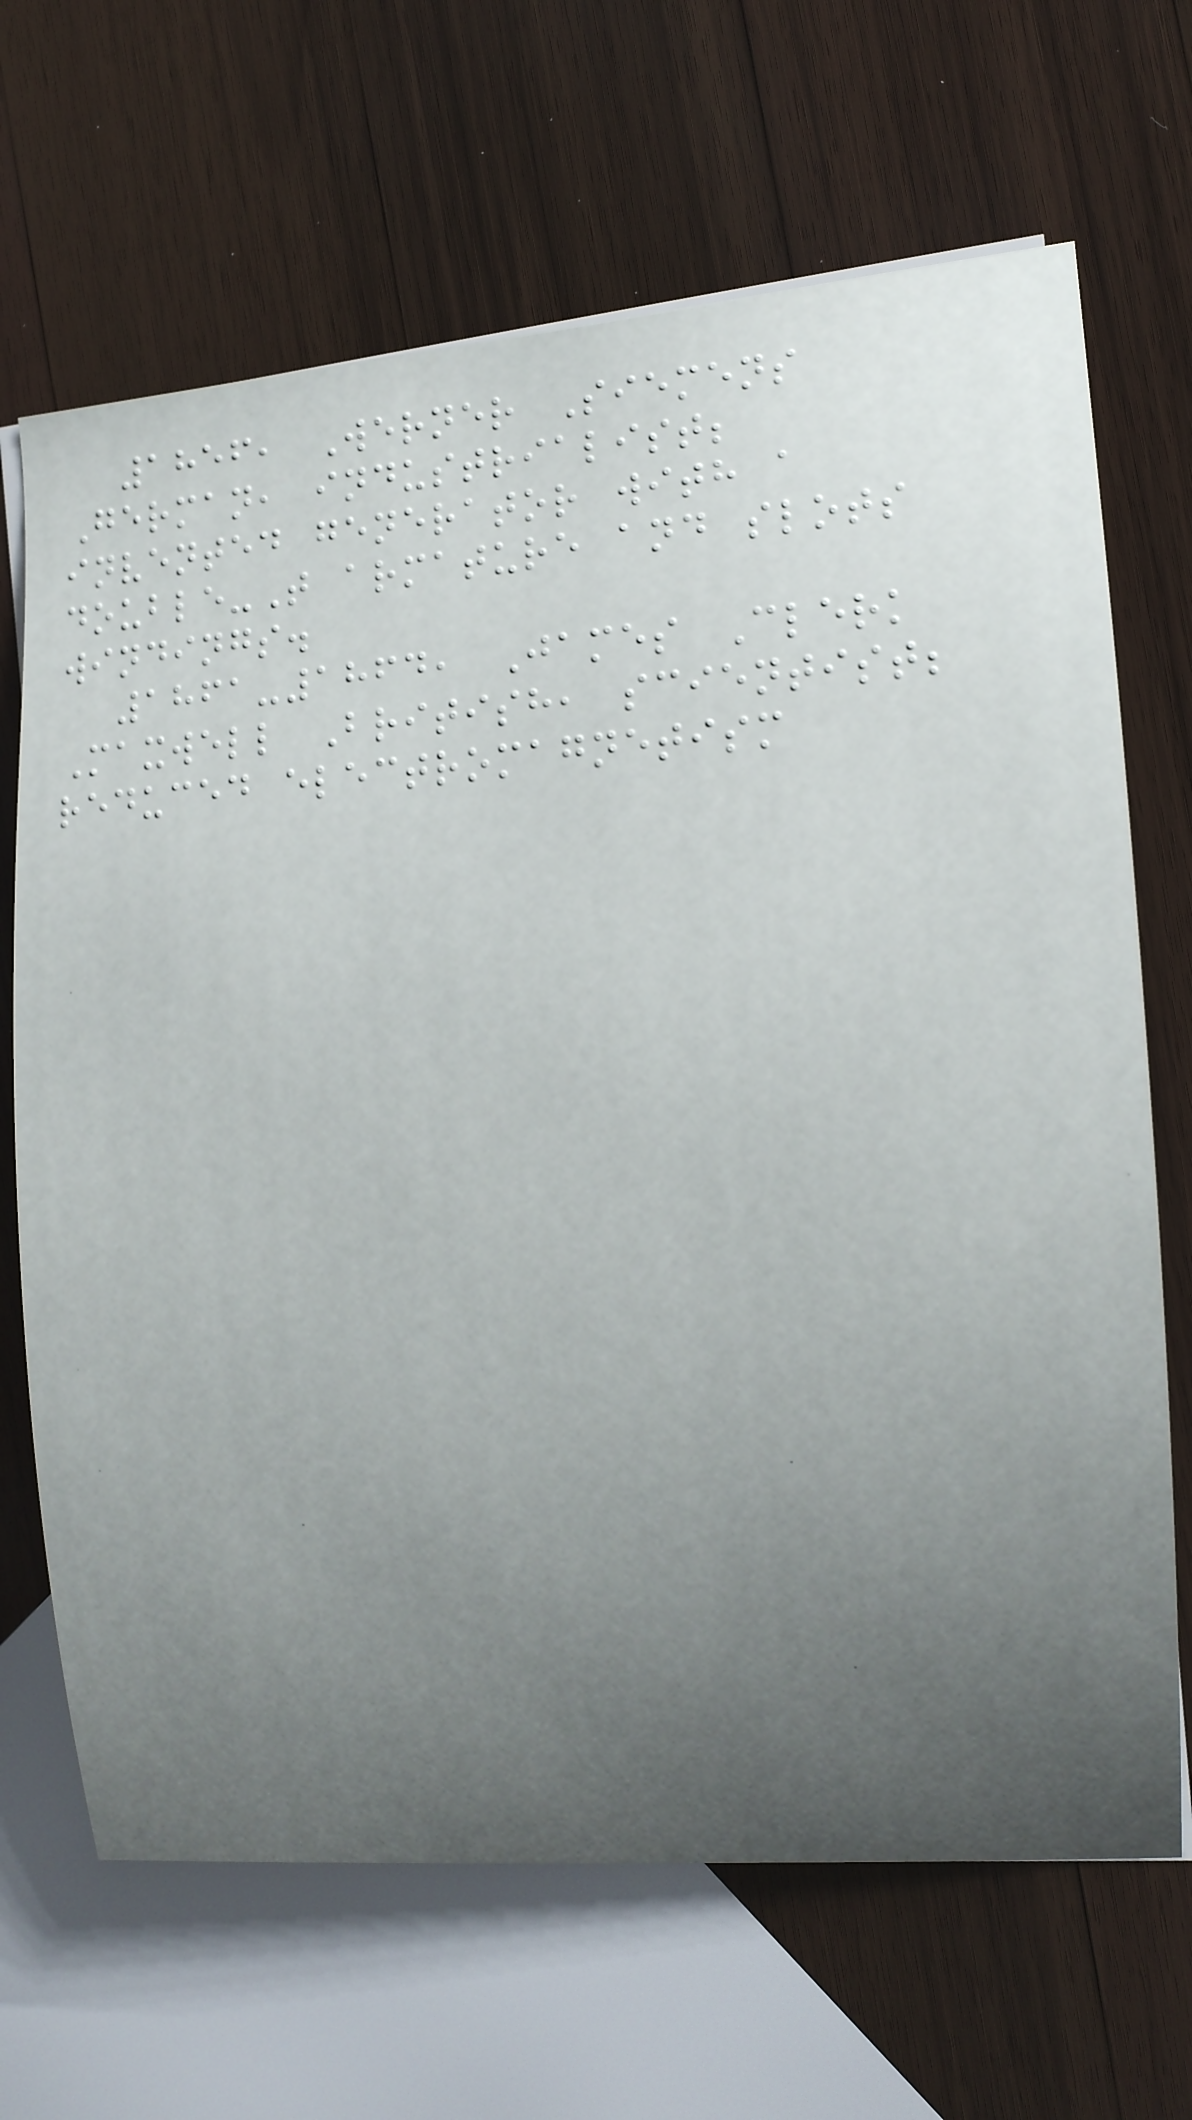1856, Werner Siemens
German, industrialist;
invented generator with a
double-T armature and slots
windings.
1861-1864, James Clerk
Maxwell British, scientist;
reduced electromagnetism
